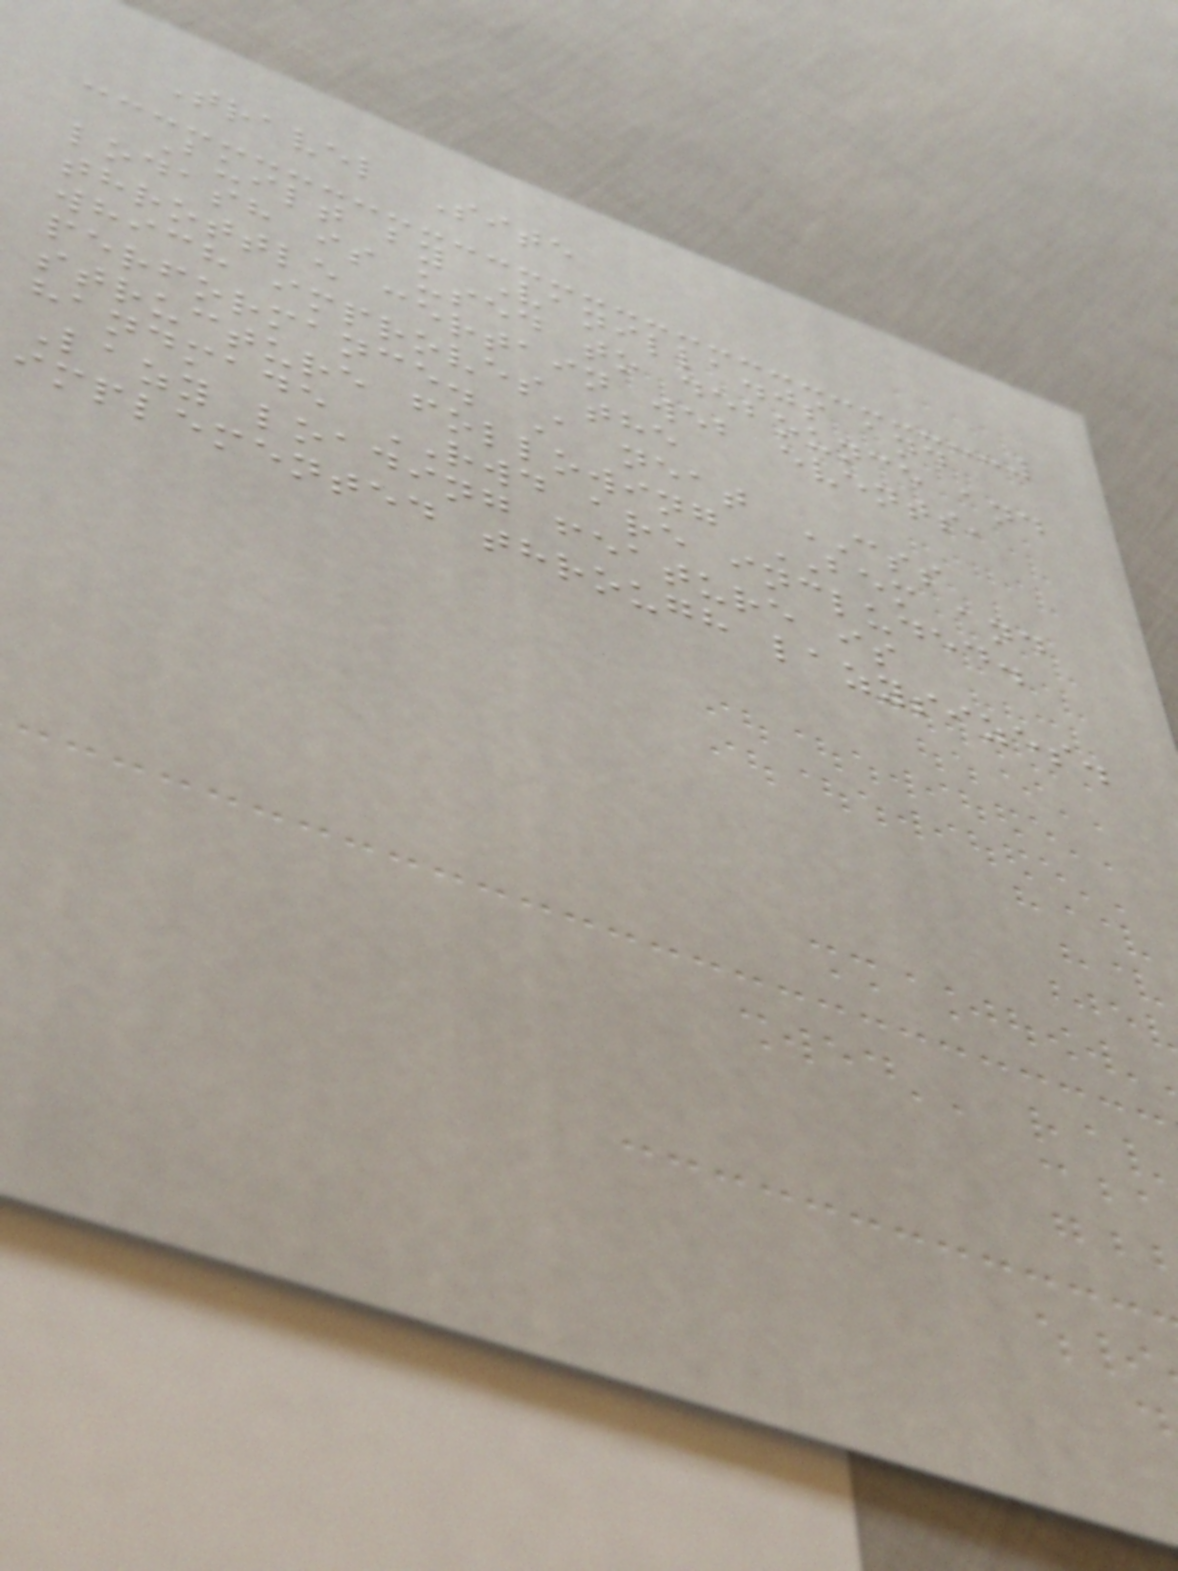Travel Site
Built by Vanilla.js and
lodash is used to debounce and
throttle certain web events,
which improves the
performance. A neat CSS
structure following BEM and
handmade RWD are included.
Lazy loading feature is
implemented through lazysizes.
